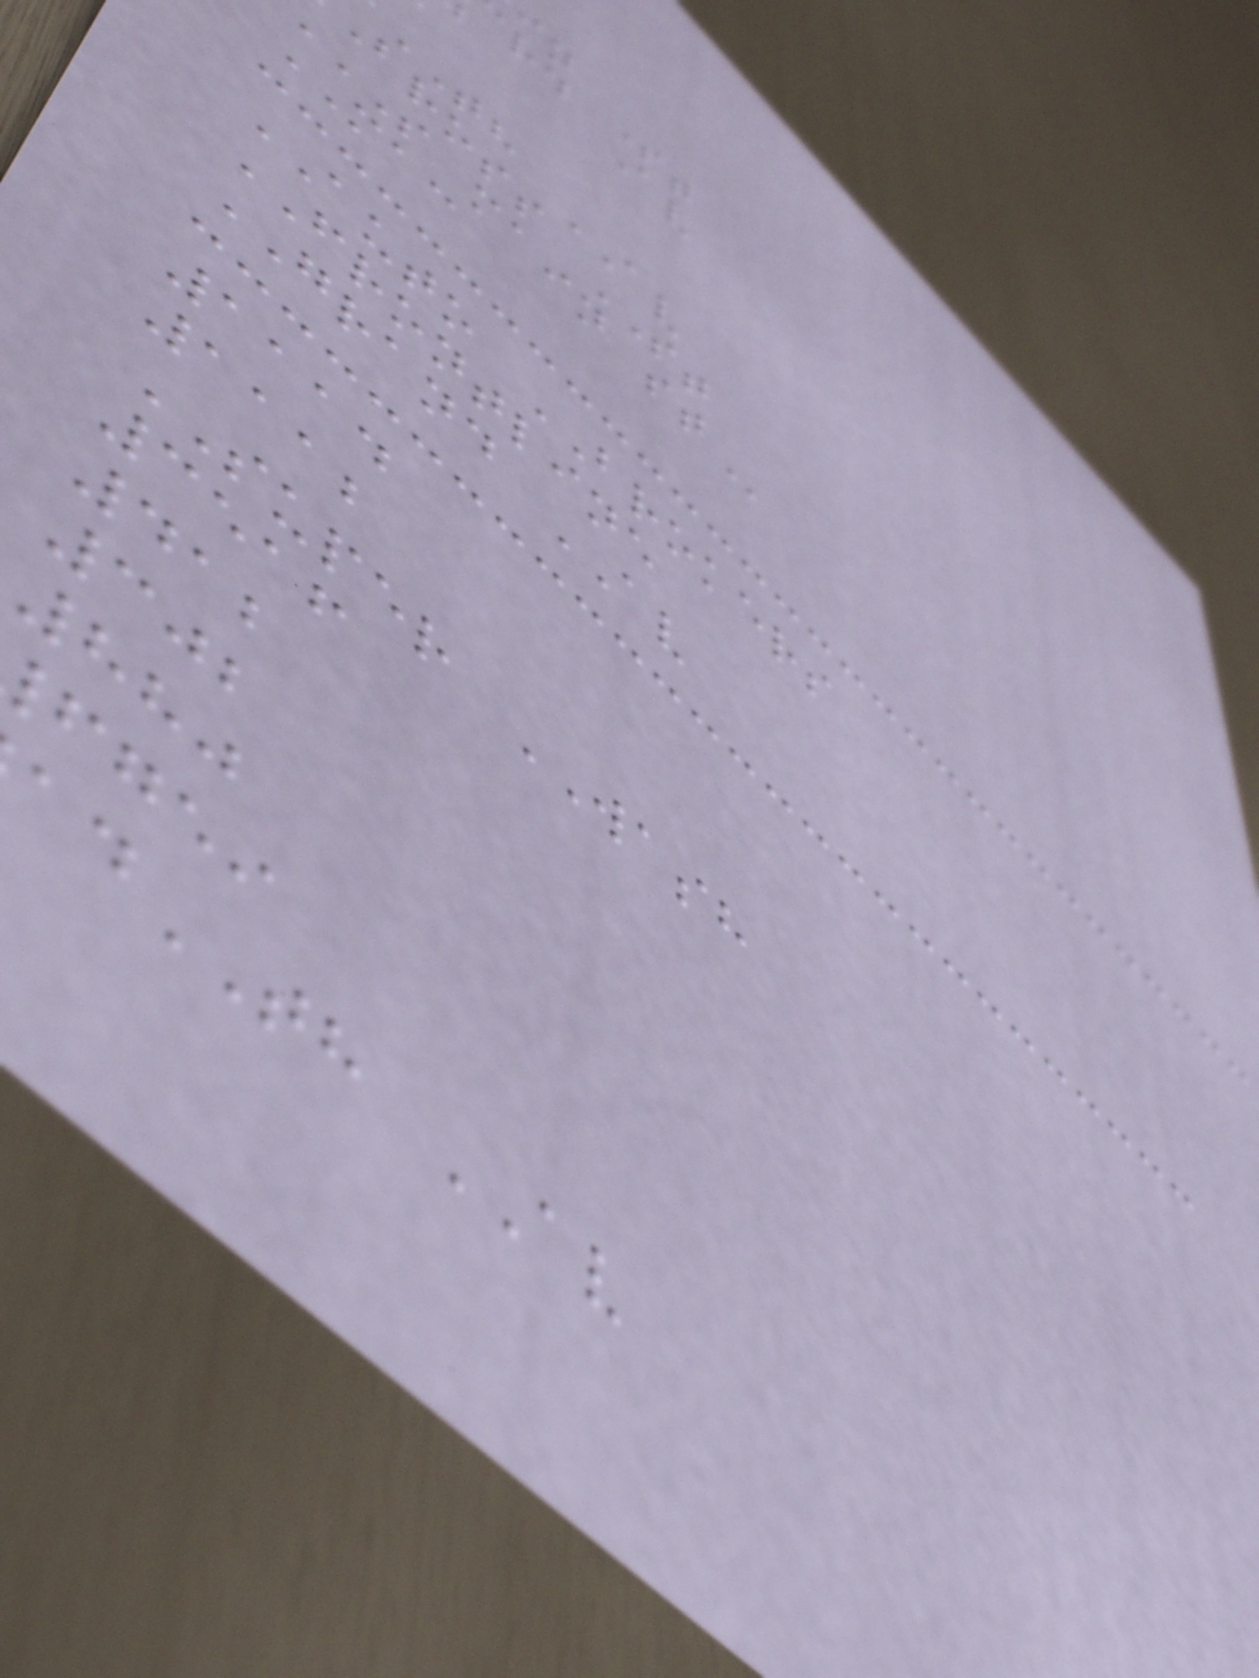in St
rd Av
TH AV
bross ST
S main
MAC
AUTO BROKERS
FRONTLINE
GRAND AV
1114
1112
SUPER WASH
3516
412
302
880
fgei
TH AV
